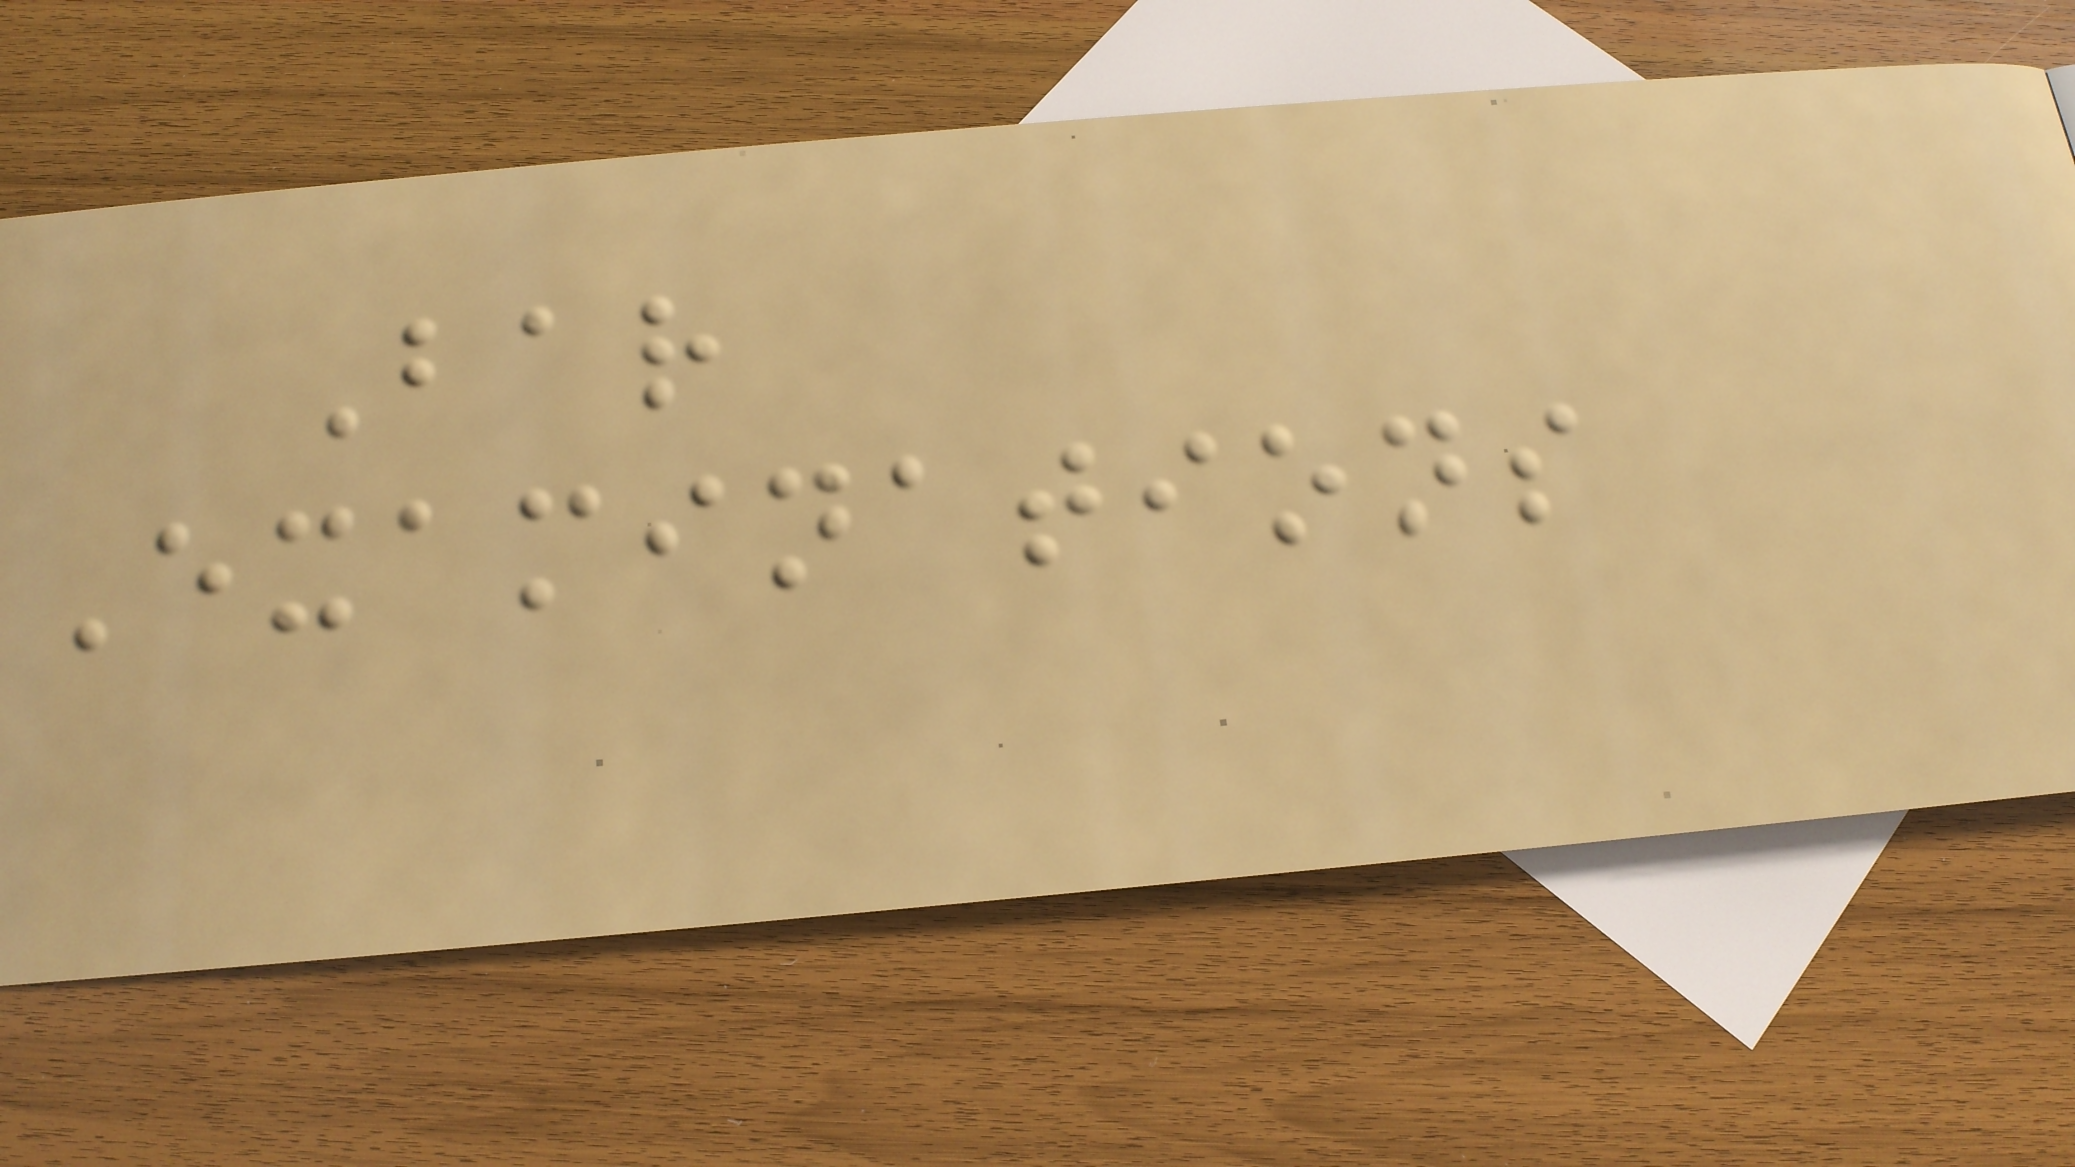Bar
Examinations
